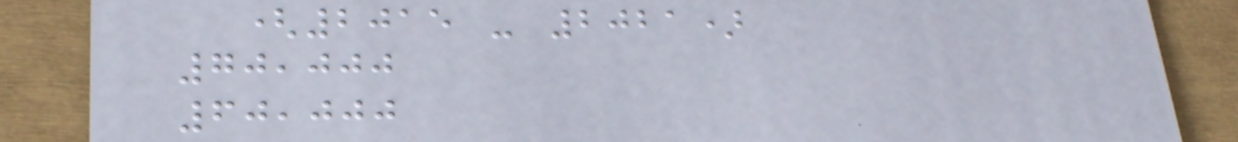(2015 - 2021)
70,000
60,000
